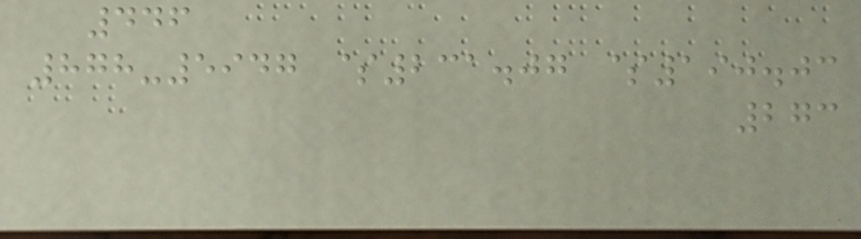446
878-5947 $231.07 $190.03
273
